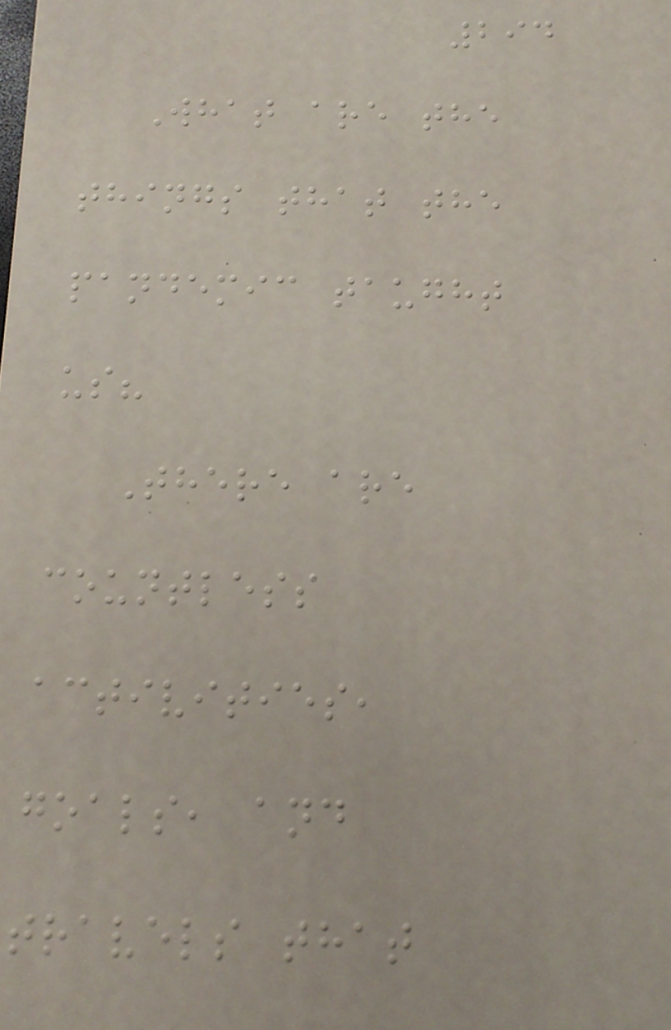294
What are the
things that the
pandemic taught
us?
There are
countless
activities,
goals, and
travels that
